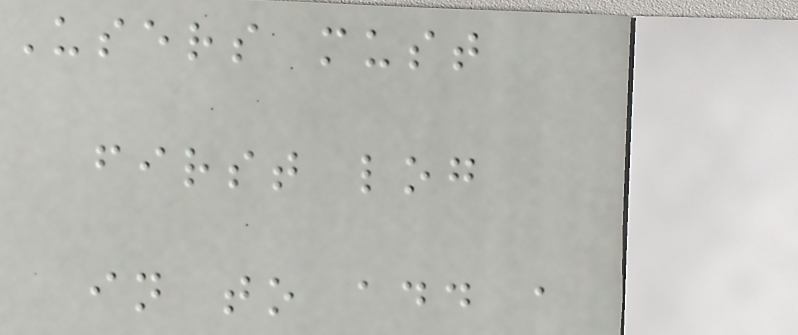Users must
first log
in to add a
